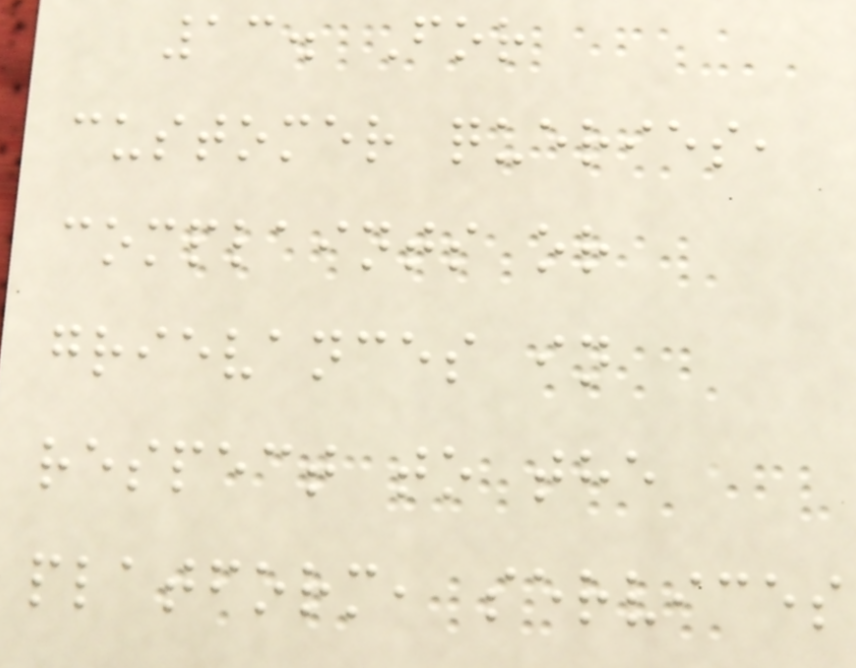13. For
customer queries,
complaints or
grievances in
respect to the
platform, services
